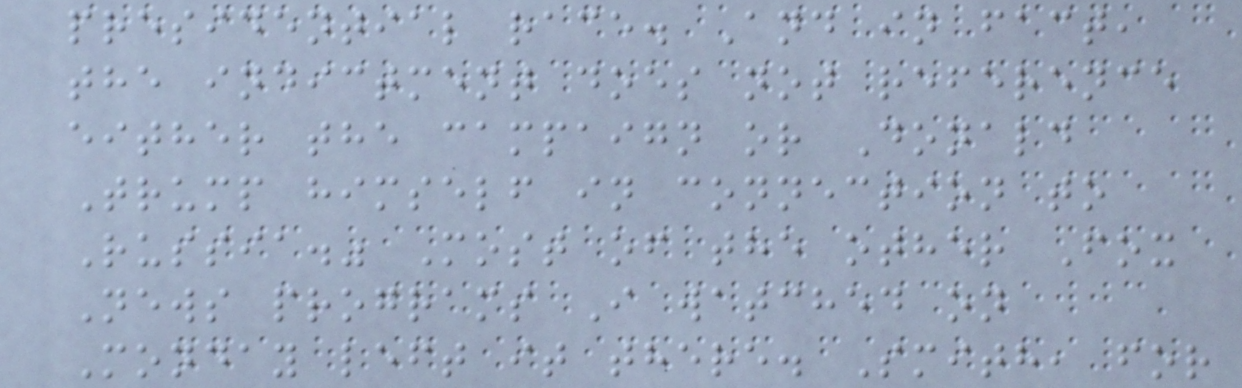presidential race. And in fact,
the indictment does not reference
either the campaign or Donald
Trump himself in connection to
Russia." Most of the other Fox
News programs I watched on
Monday left it there. Smith, for
